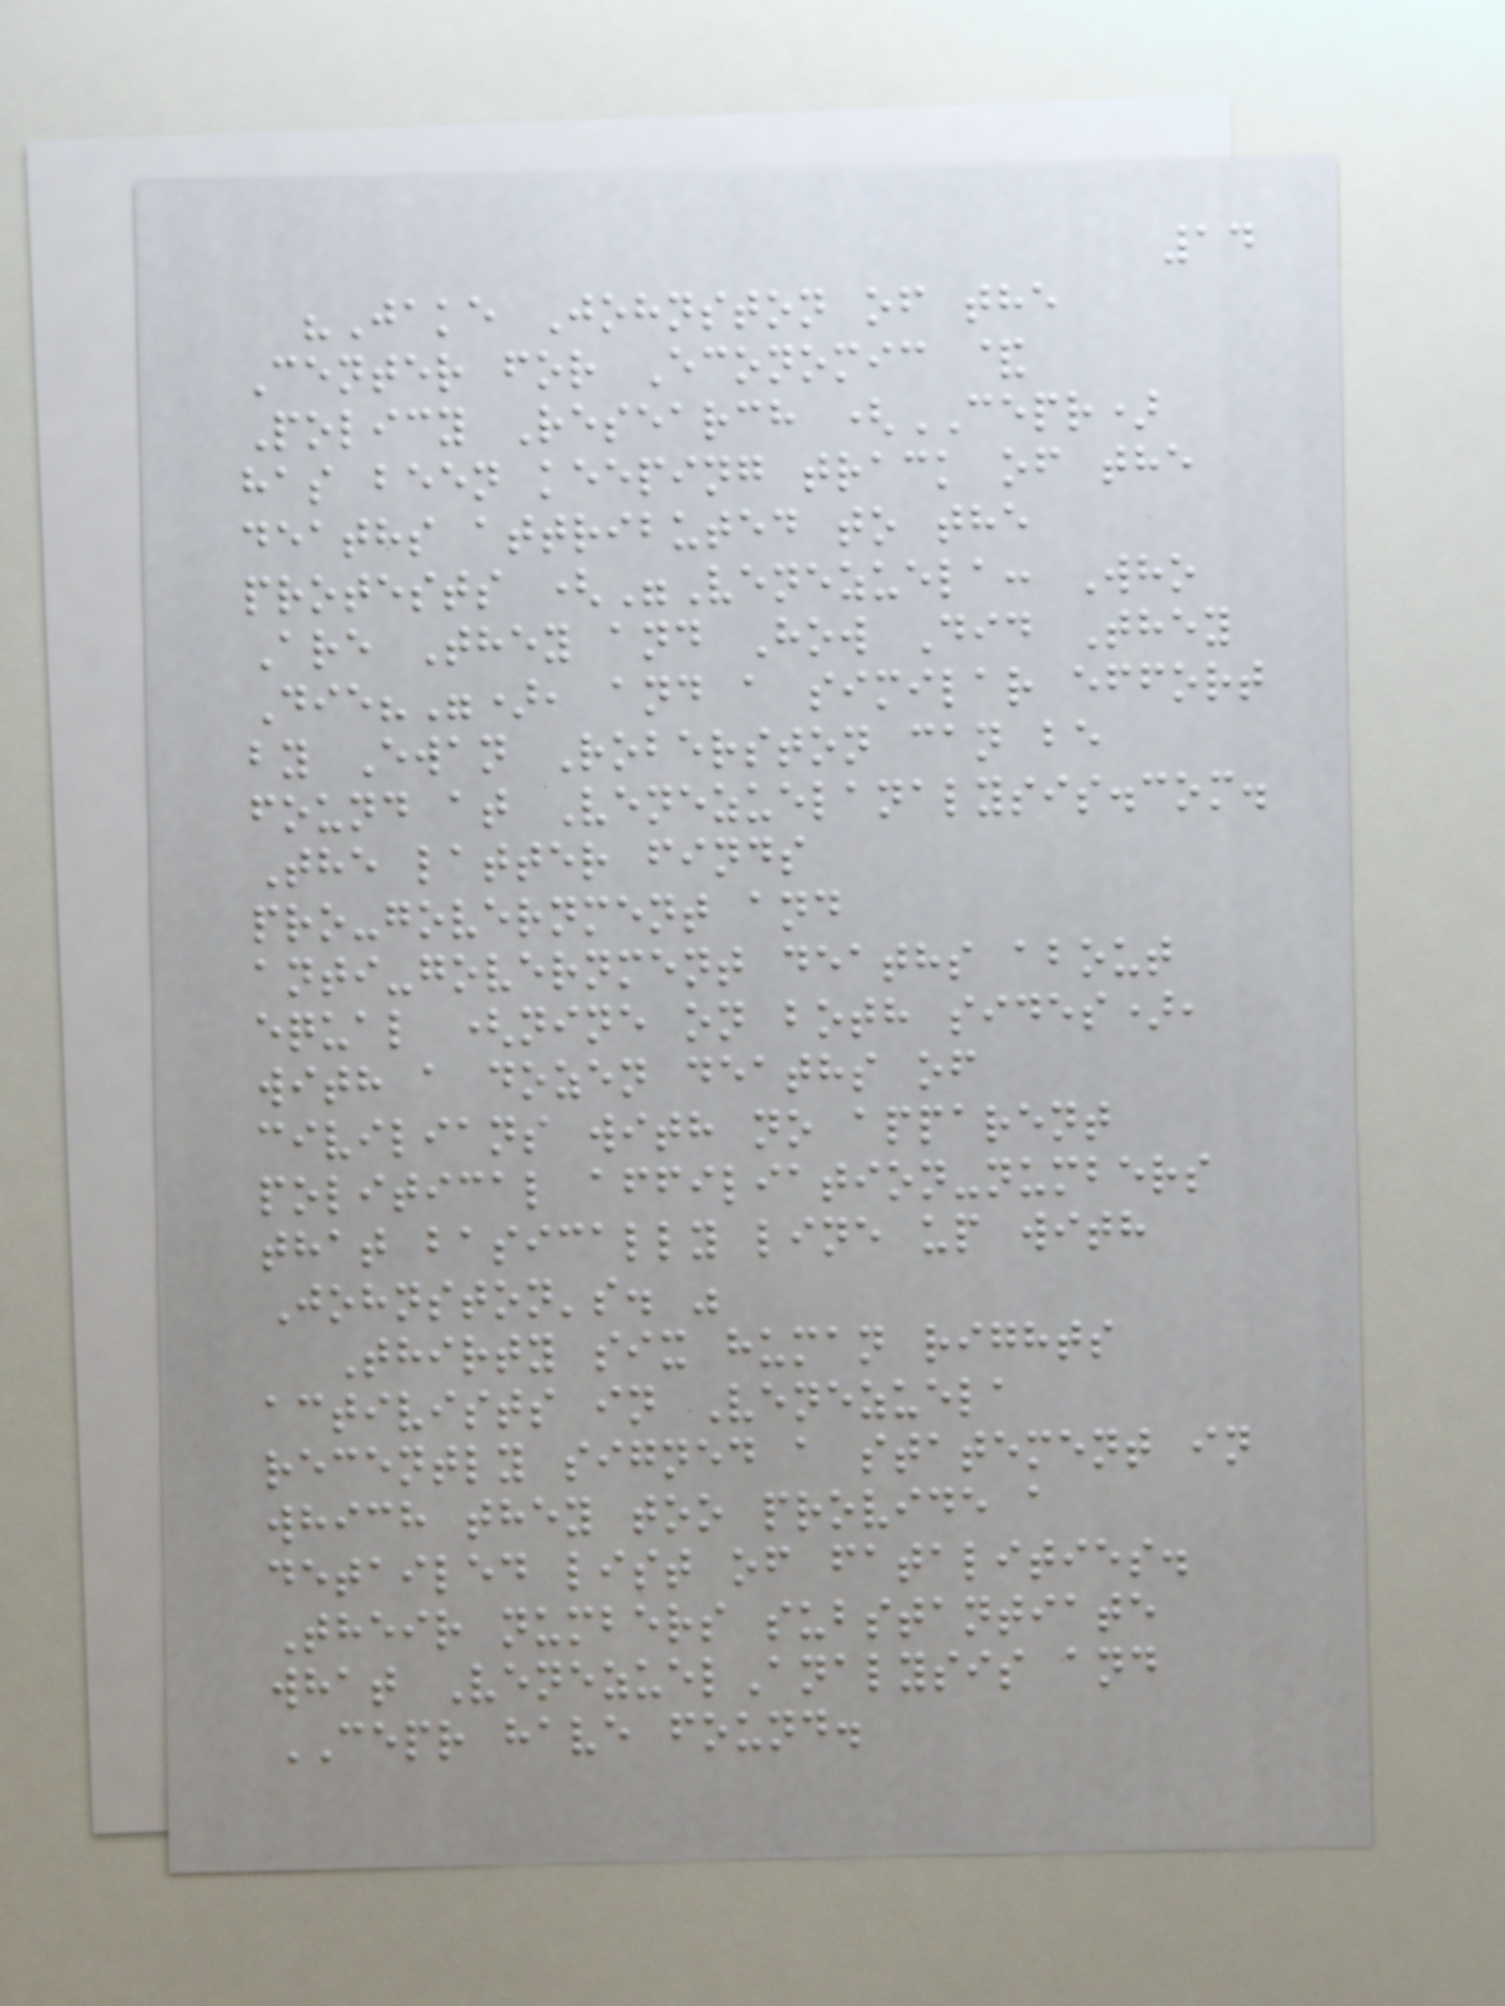14
"Jake Johnston of the
Center for Economic &
Policy Research (CEPR)
has been keeping track of the
deaths attributed to the
protests ("Venezuela: Who
Are They and How Did They
Die?"), and a similar effort
by Ewan Roberston can be
found at Venezuelanalysis.com.
The latter finds
pro-government and
anti-government deaths about
equal (nine on both sides),
with a dozen deaths of
civilians with no apparent
political affiliation-numbers
that basically line up with
Johnston's. "
Thirty six human rights
activists in Venezuela
recently signed a statement in
which they too provide a
detailed list of fatalities.
Their numbers substantiate
what VenezuelAnalysis and
CEPR have found.
